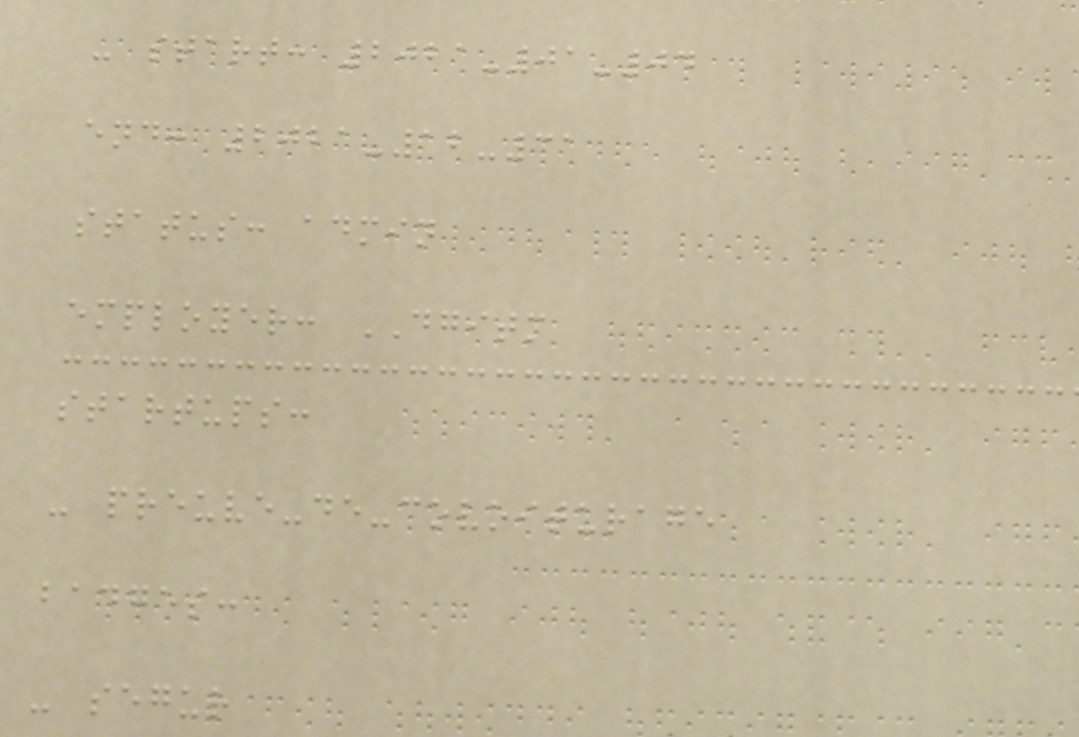- start: 2021-01-04
end: 2021-12-31
status: admin
employer: DGITM
startups:
- preuve-de-covoiturage
badges:
- segur
